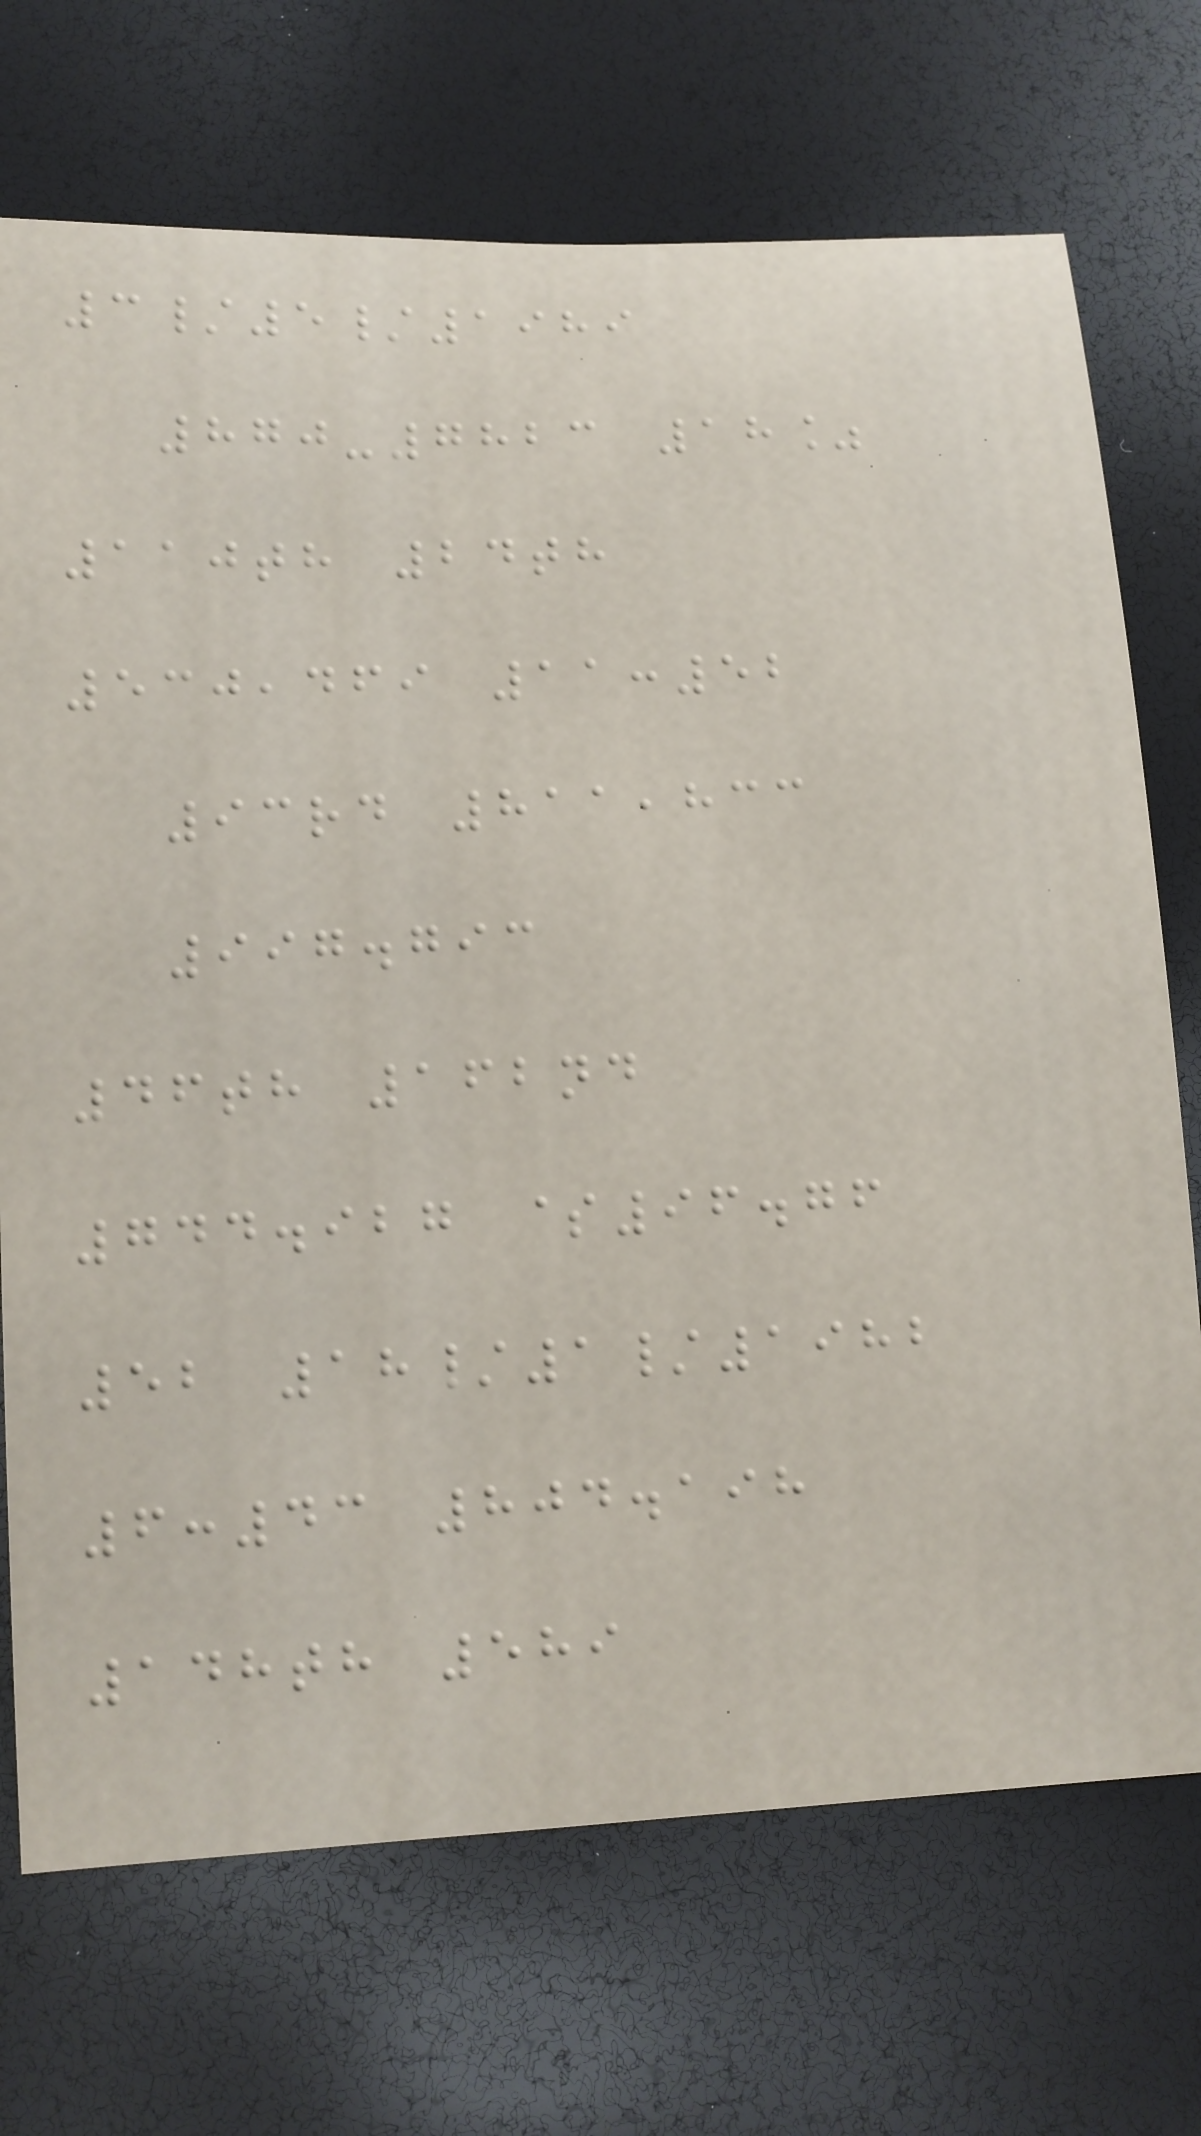3/5/1989
870-7823 18%
110th 24th
530,469 11:52
93rd 811,833
997.793
46th 162nd
744.927 $96.76
52 18/1/1982
6:43 804.198
148th 589
